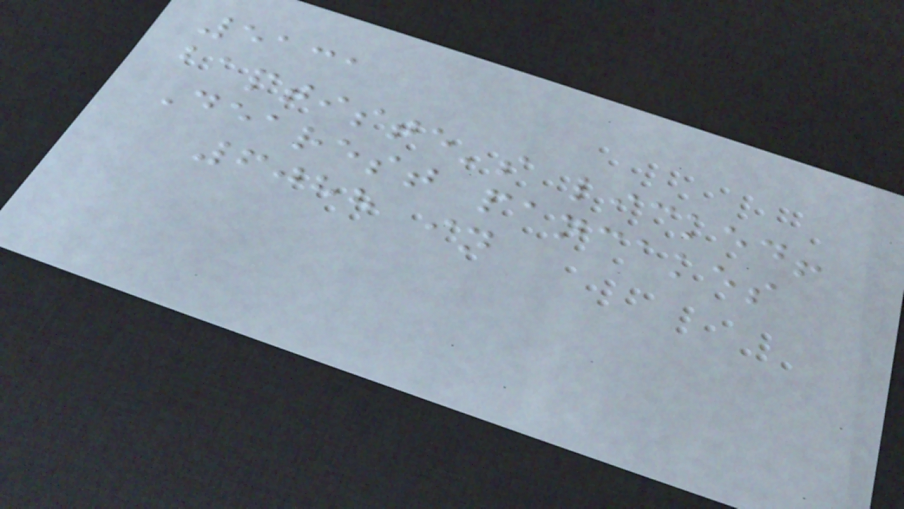5131
baptiste's licked!
Dearest pancakes
6088 in
